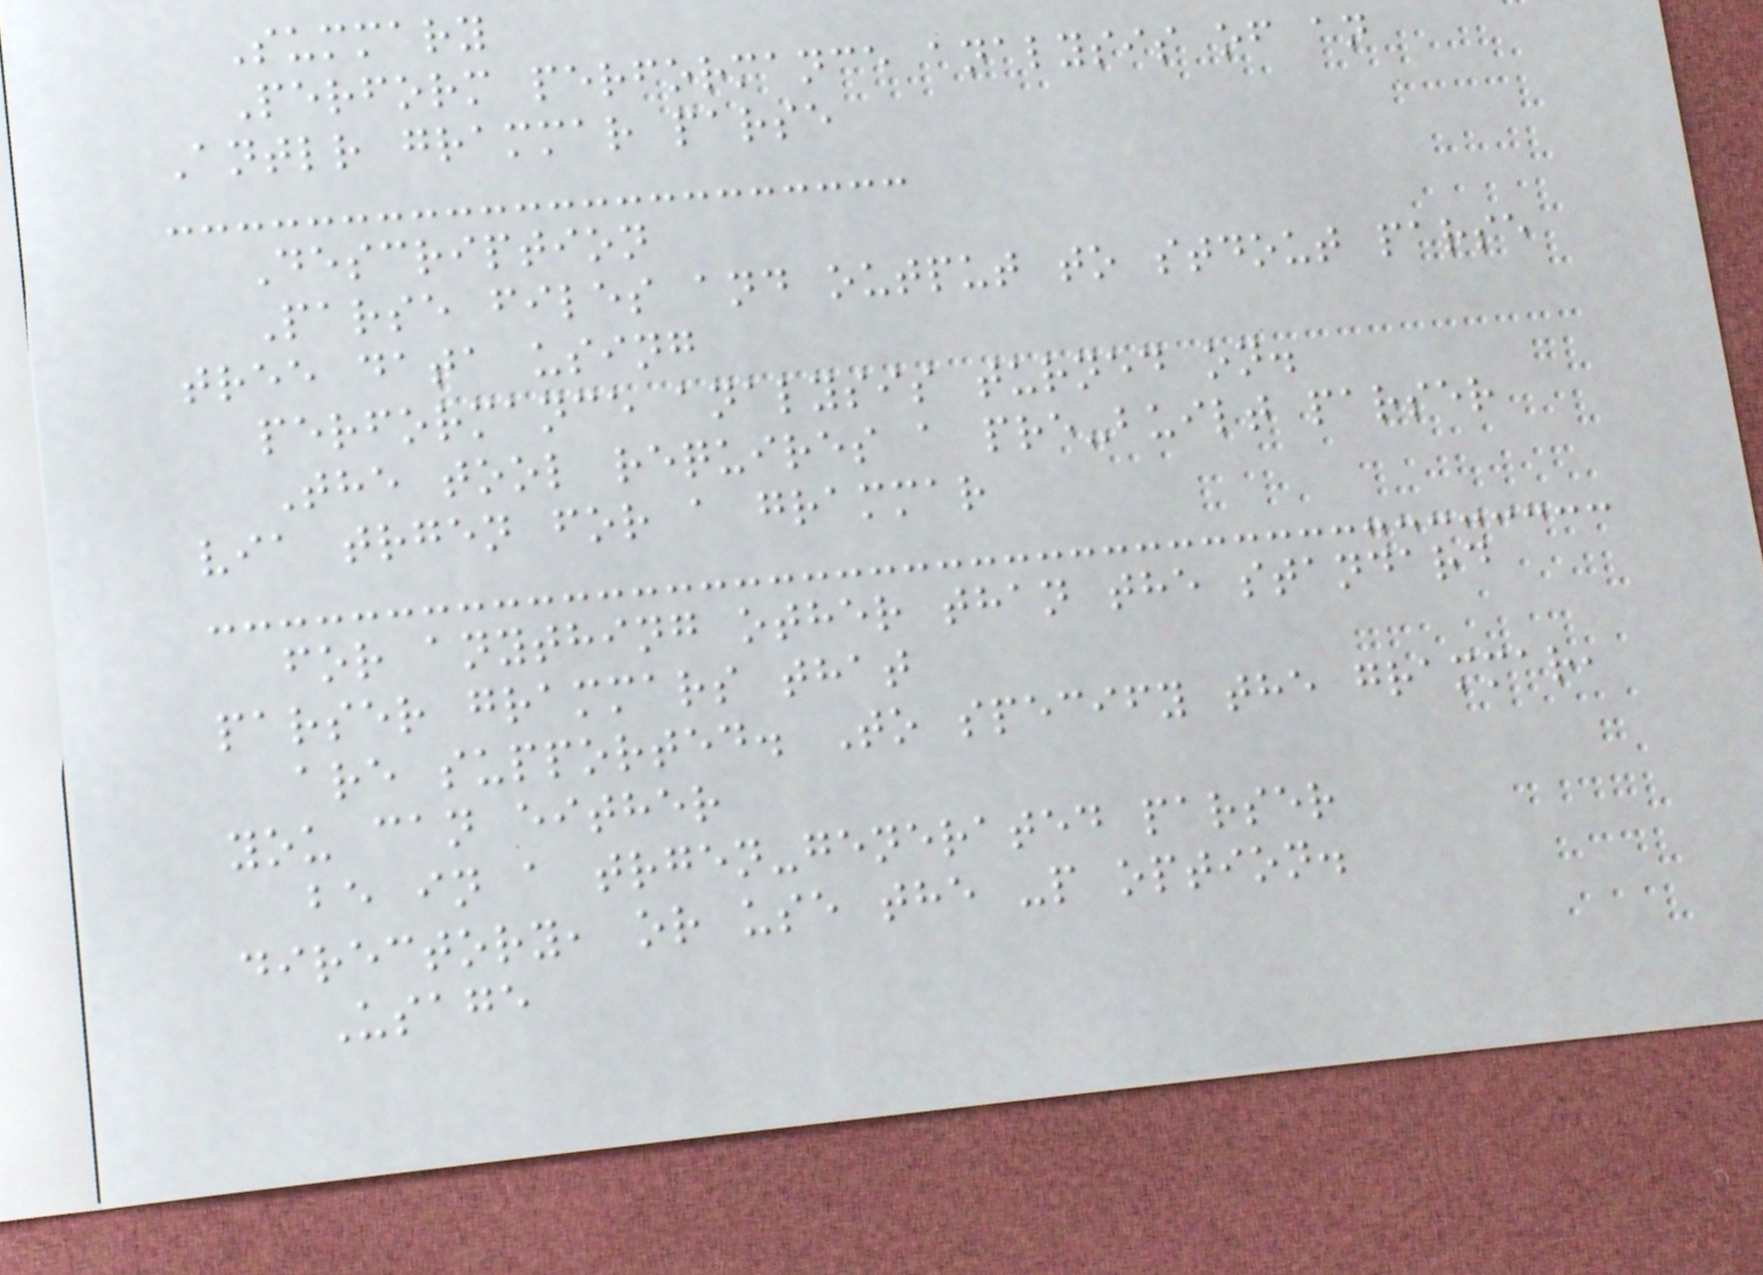Summary
Perform performance analysis of an
Antlr grammar parse
Description
Parse files and output to stdout parse
tree data using
performance analysis turned on.
The tool requires a pre-built parser
via trgen for a grammar
for anything other than the standard
parser grammars that
are supported. To specify the grammar,
you can either
be in a trgen-generated parser
directory, or use the -p option.
Usage
